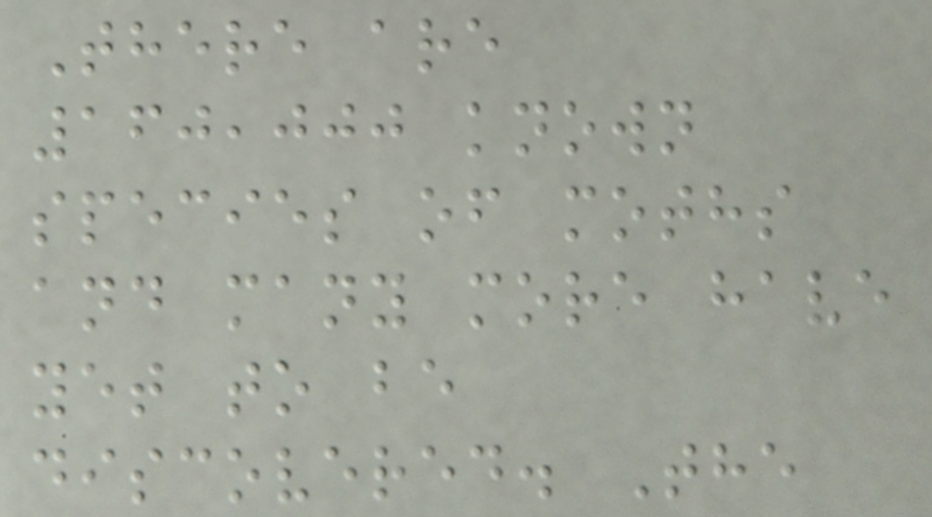There are
160,000 known
species of moths
and many more have
yet to be
discovered. The
